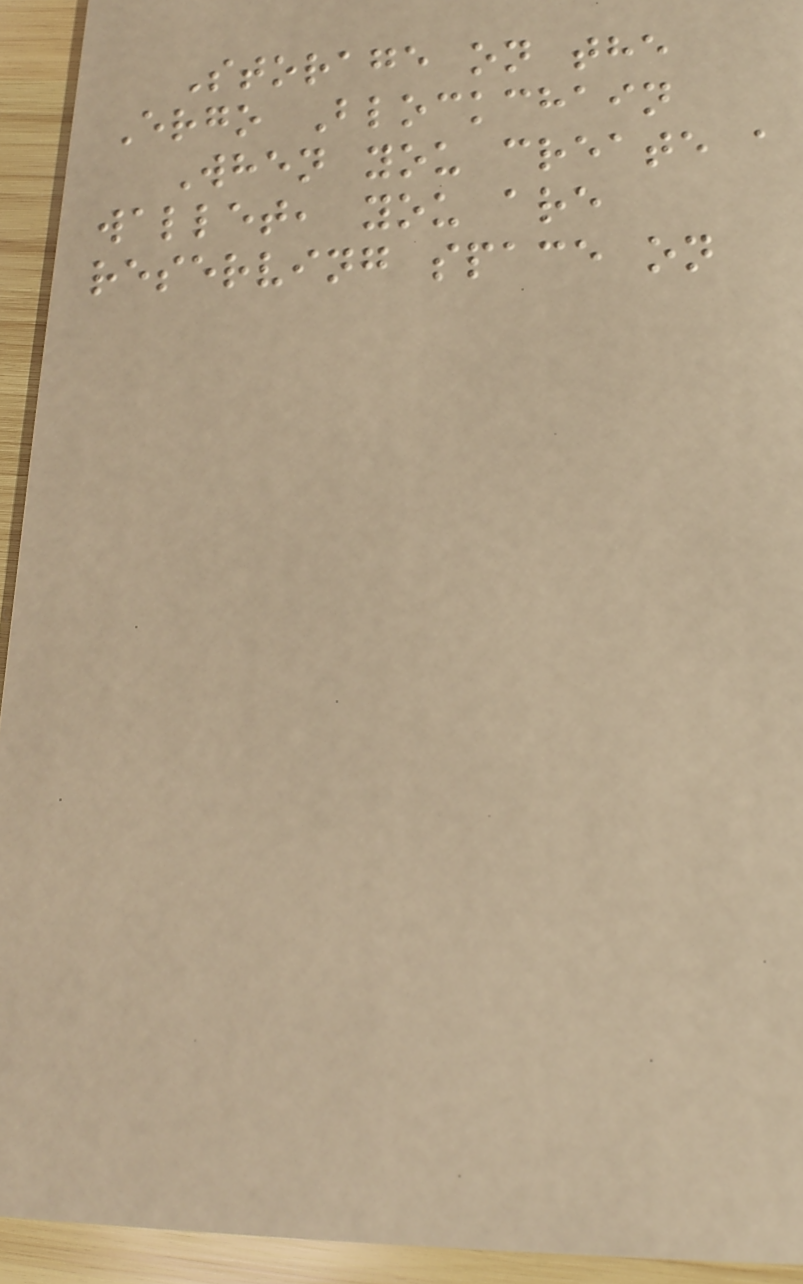Storage on the
Ergo Blockchain
When you create a
wallet, you are
reserving space on
